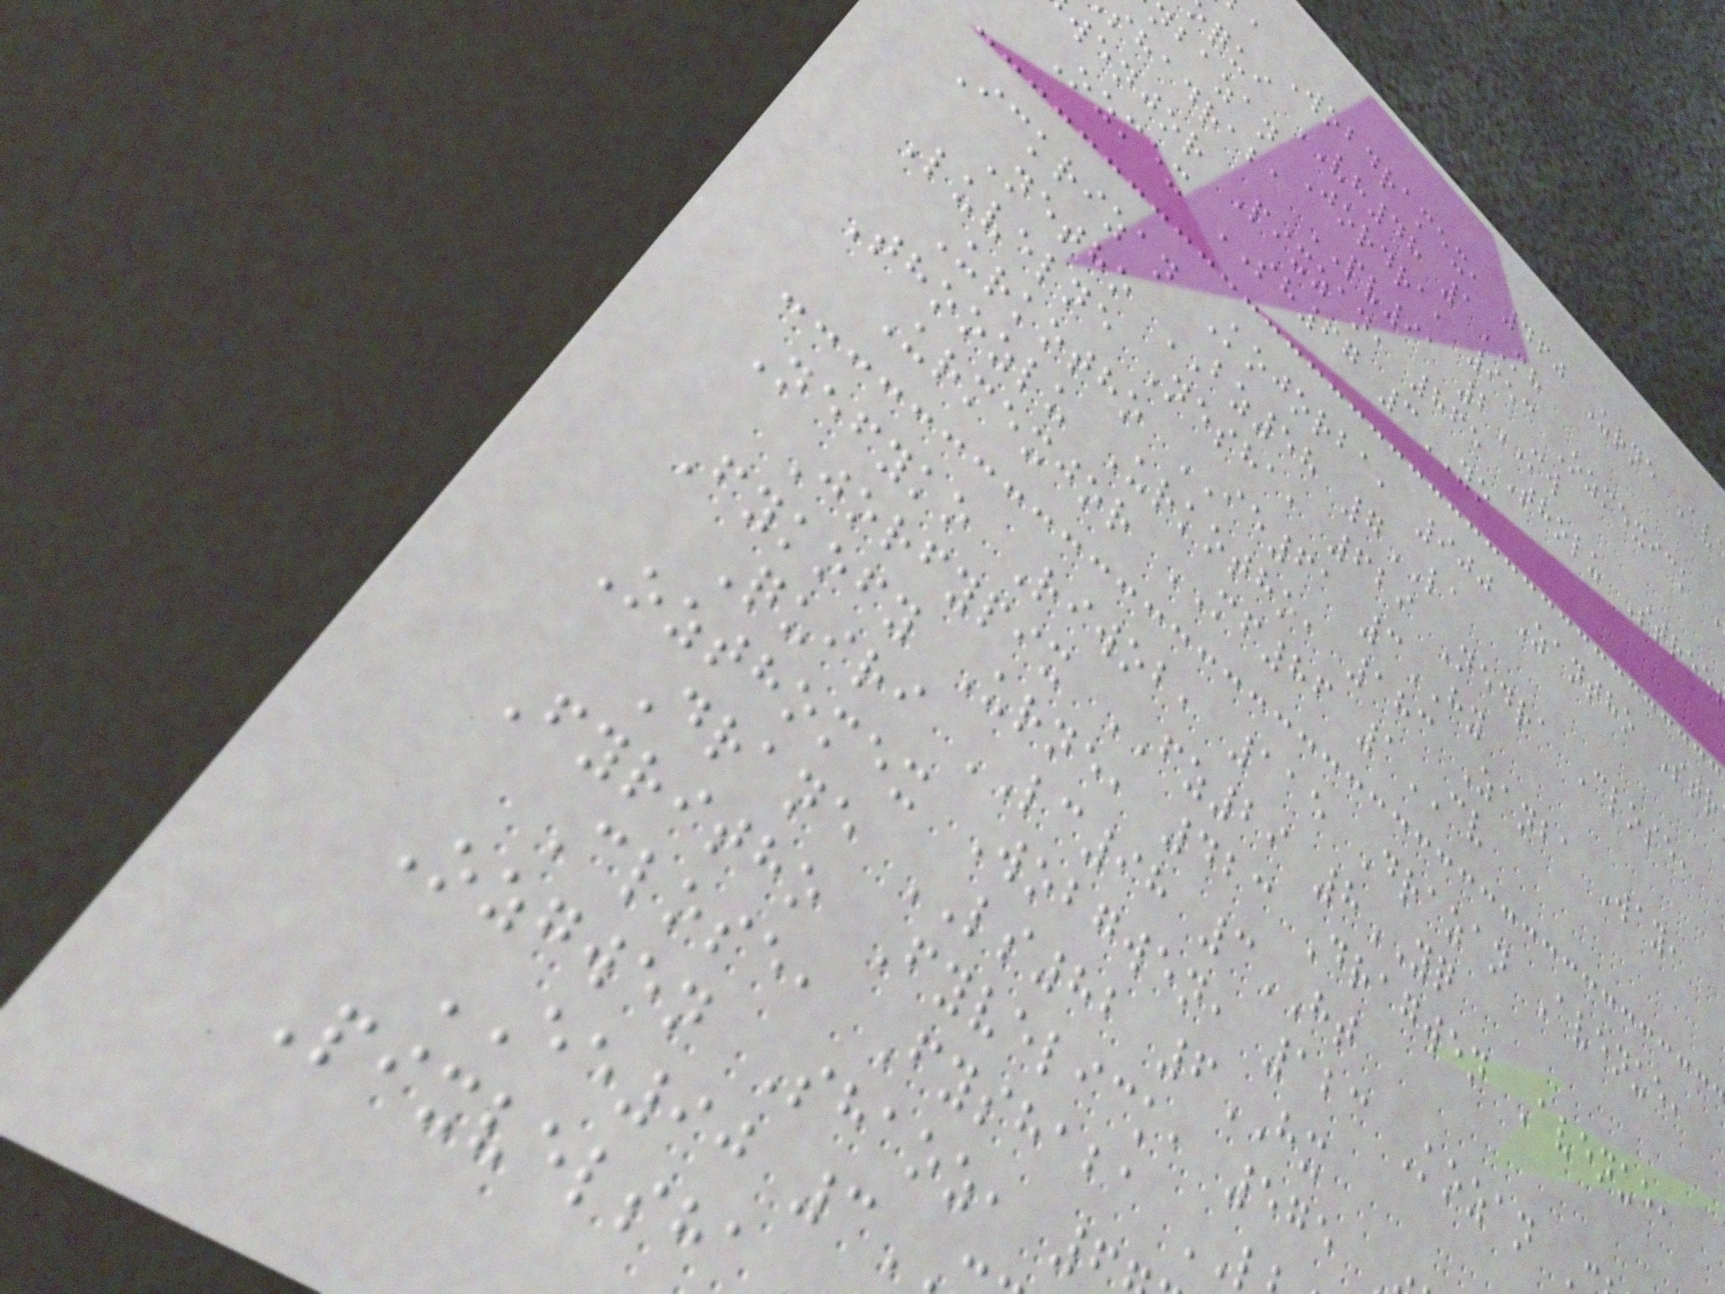a Wobdramex, 460 Urne Av
qui VH48 1MH
nbazan Jordra, 953 Ozmexick
shadraba PV91 2MW
wenjor Pixzan, 865 Tholu Stree
Ozmex SH67 3YO
Ickrizan Kojorba, 900 Zantho Str
Netho BZ58 7LA
Luvelne Nesha, 629 Nedra Close,
Urkotho IE61 3HY
Thoozlu Urkotho, 183 Zanba Way,
Urmexjor MF86 1CV
Nefyko Riwob, 115 Drazan Avenue,
Jorfypix FZ29 8YQ
Fykofy Urne, 423 Dragwen Avenue,
Quiri LC98 3HT
Ozthomex Wobgwen, 123 Kozan
Drane LS82 6HX
Fyritho Fyvelick, 575
Close, Fyshaba
Ozgwen Shaoz,
EE90 3
